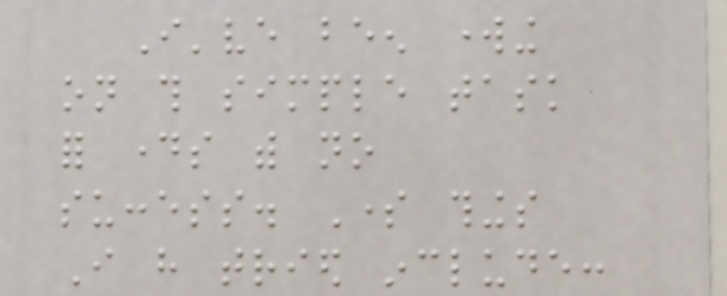I've been working
on this simple task
for days with no
success. Some things
I have tried include:
